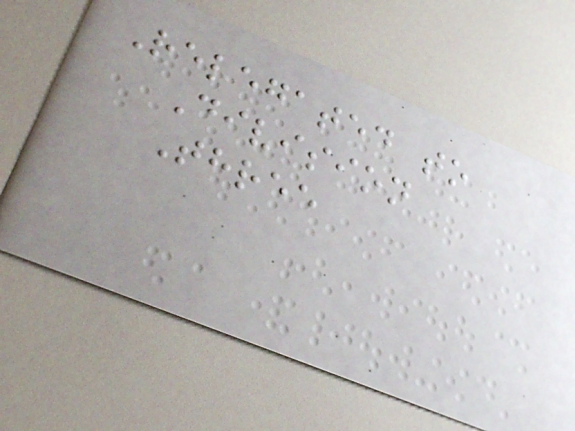Relegated to
Division
Three
